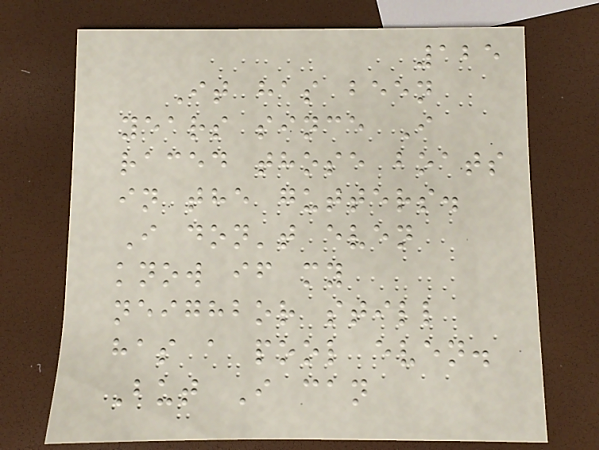125
It has been
years since I
raced those boats
in the gutters.
I don't even
know if my
neighbor still
has a pool even.
But I can
